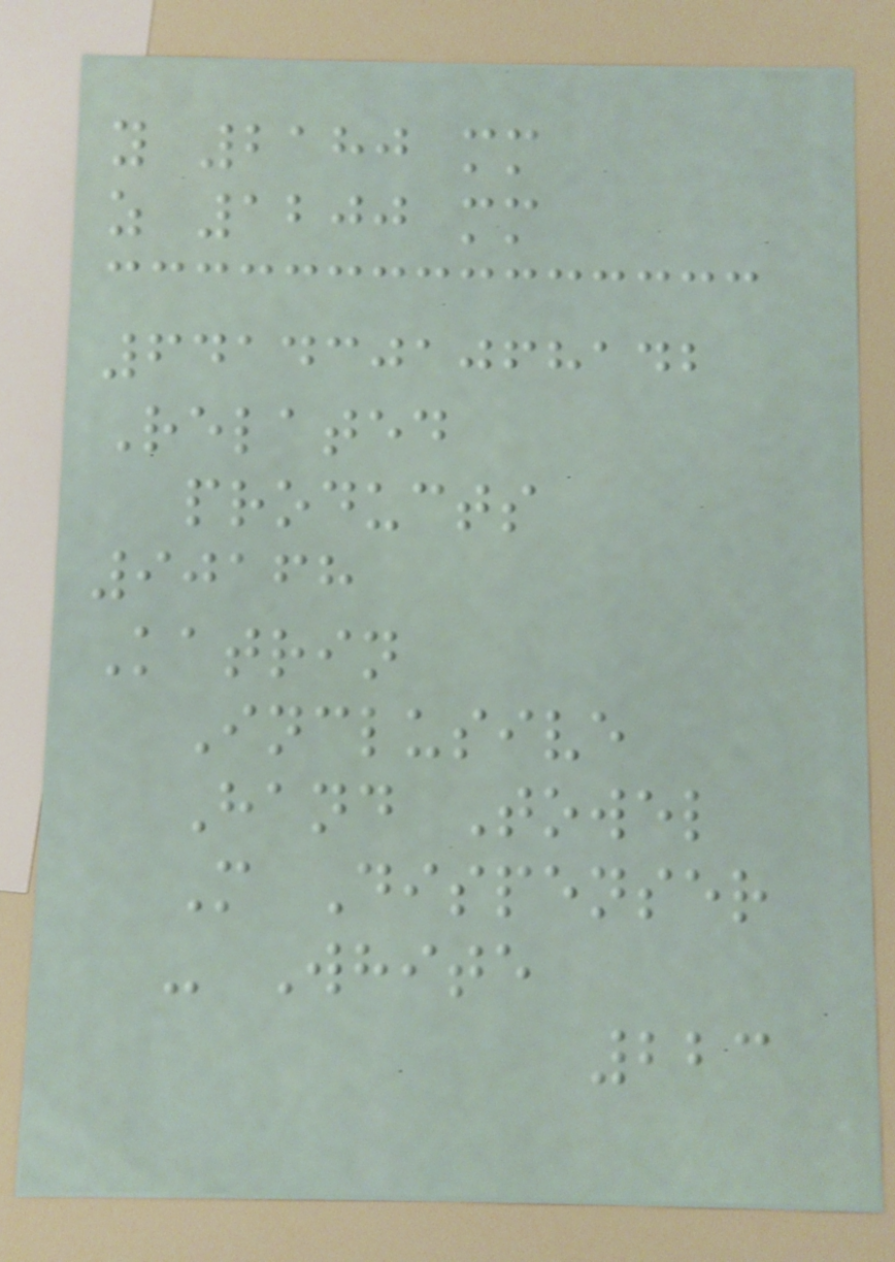y 2180 mm
z 1200 mm
6414301068142
Related
products
90168
Katrin
Inclusive
Hand Towel
M Dispenser
- White
223
